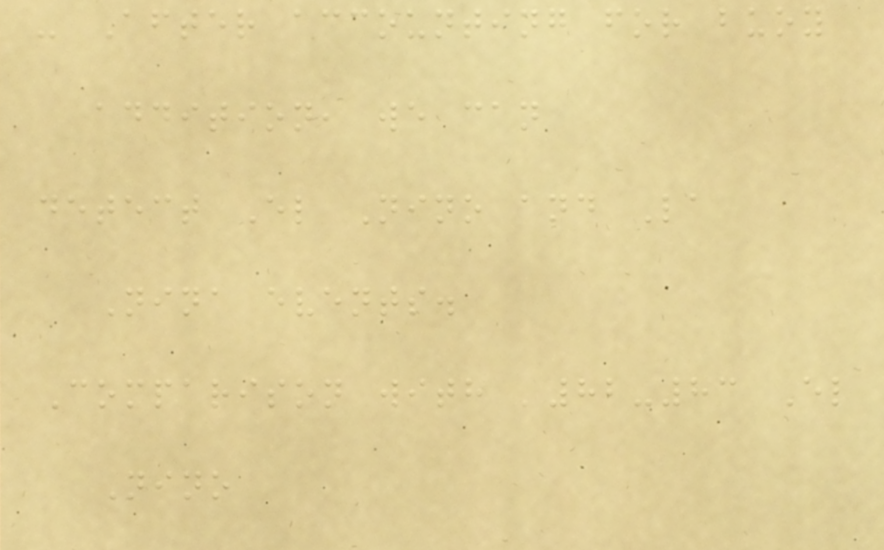- After accounting for buoy
addition, we can
detect El Nino and La
Nina events.
Comparison with '82-83 El
Nino
